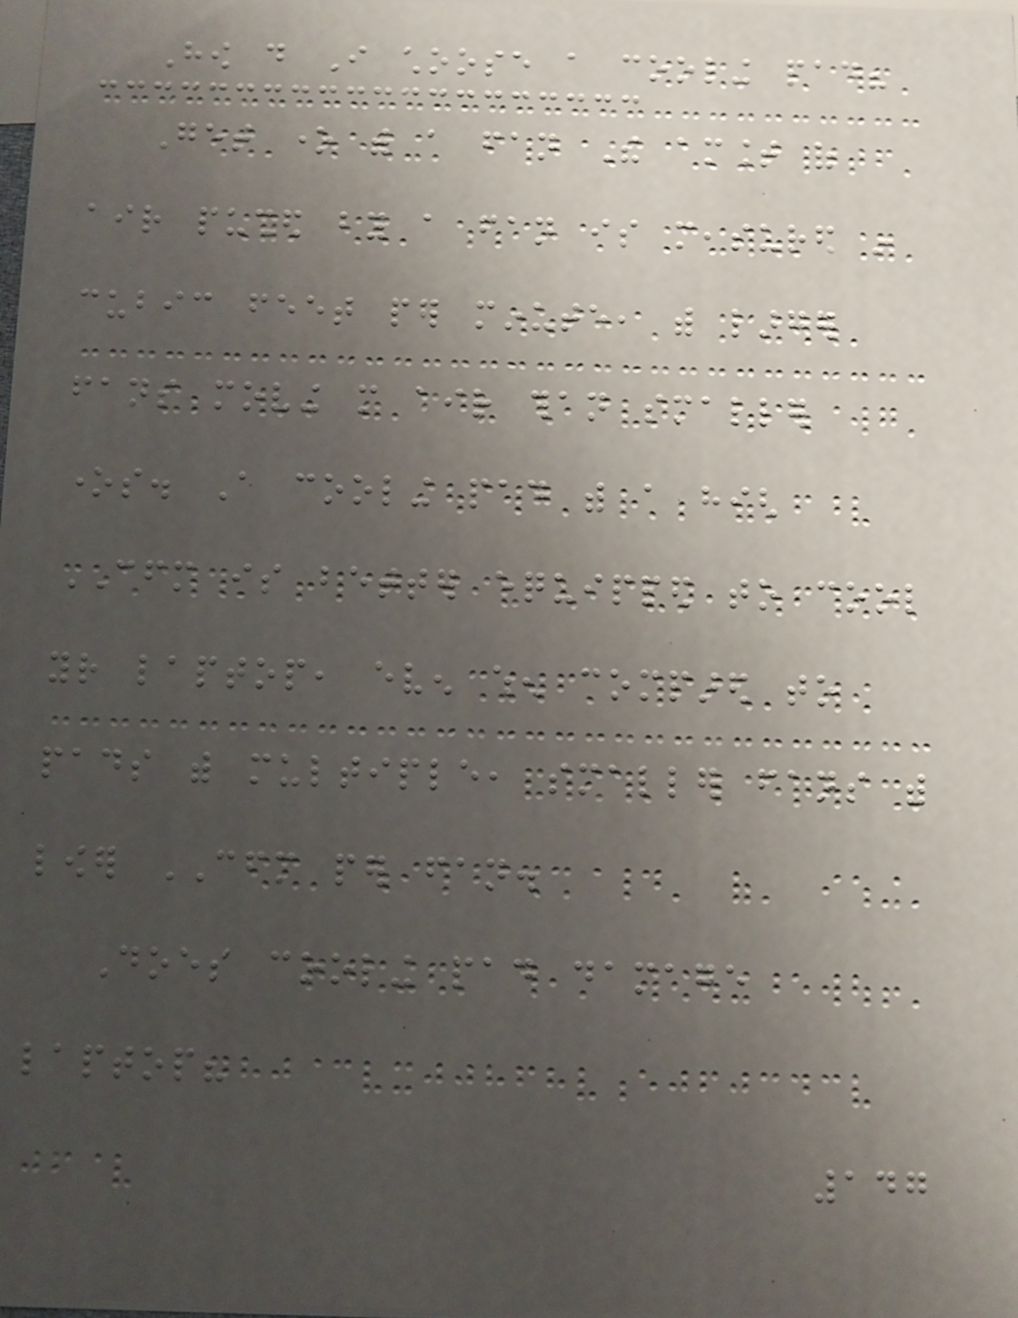How do I choose a cooling pad?
Get one with a fan The amount of
air pushed by a fan is measured in
cubic feet per minute, with larger
fans moving more air than smaller
ones. A cooling pad with a high
CFM is better equipped to cool
your laptop, even when compared to
pads with multiple, smaller fans with
lower CFM per fan.
Does cooling pad damage
laptop?
147
